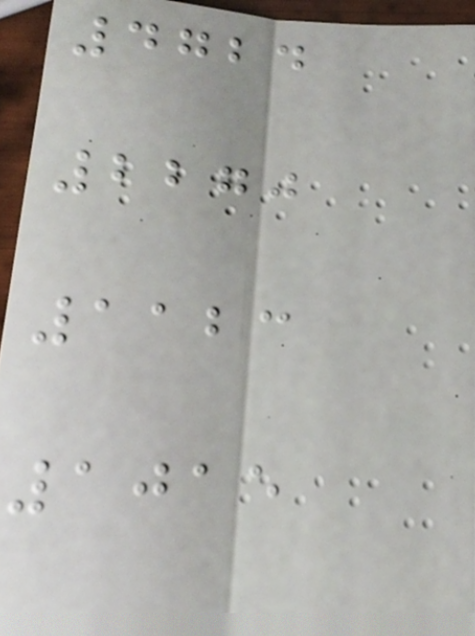4724
2270
1123
1015
